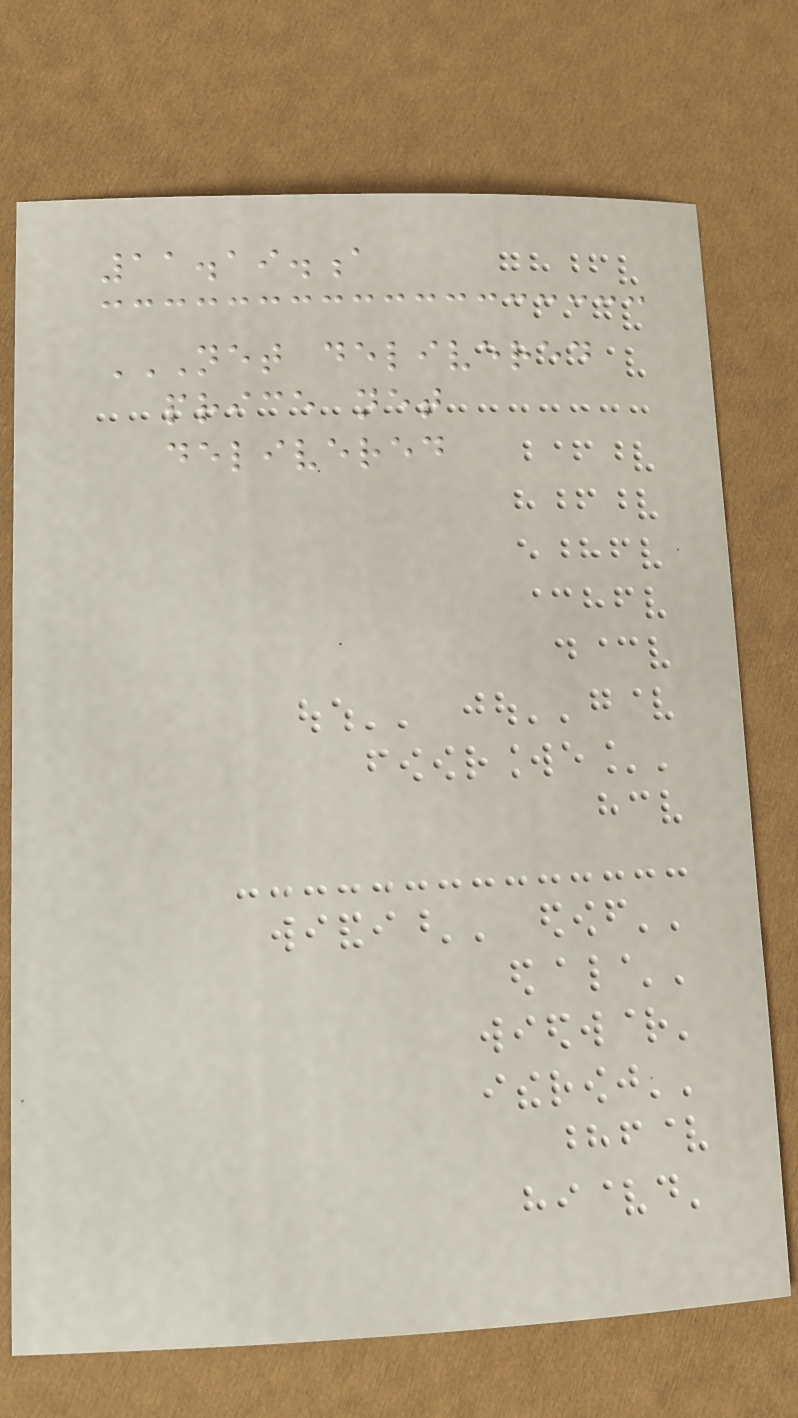11.19.a
NET DELIVERED
PRICE NET
DELIVERED
